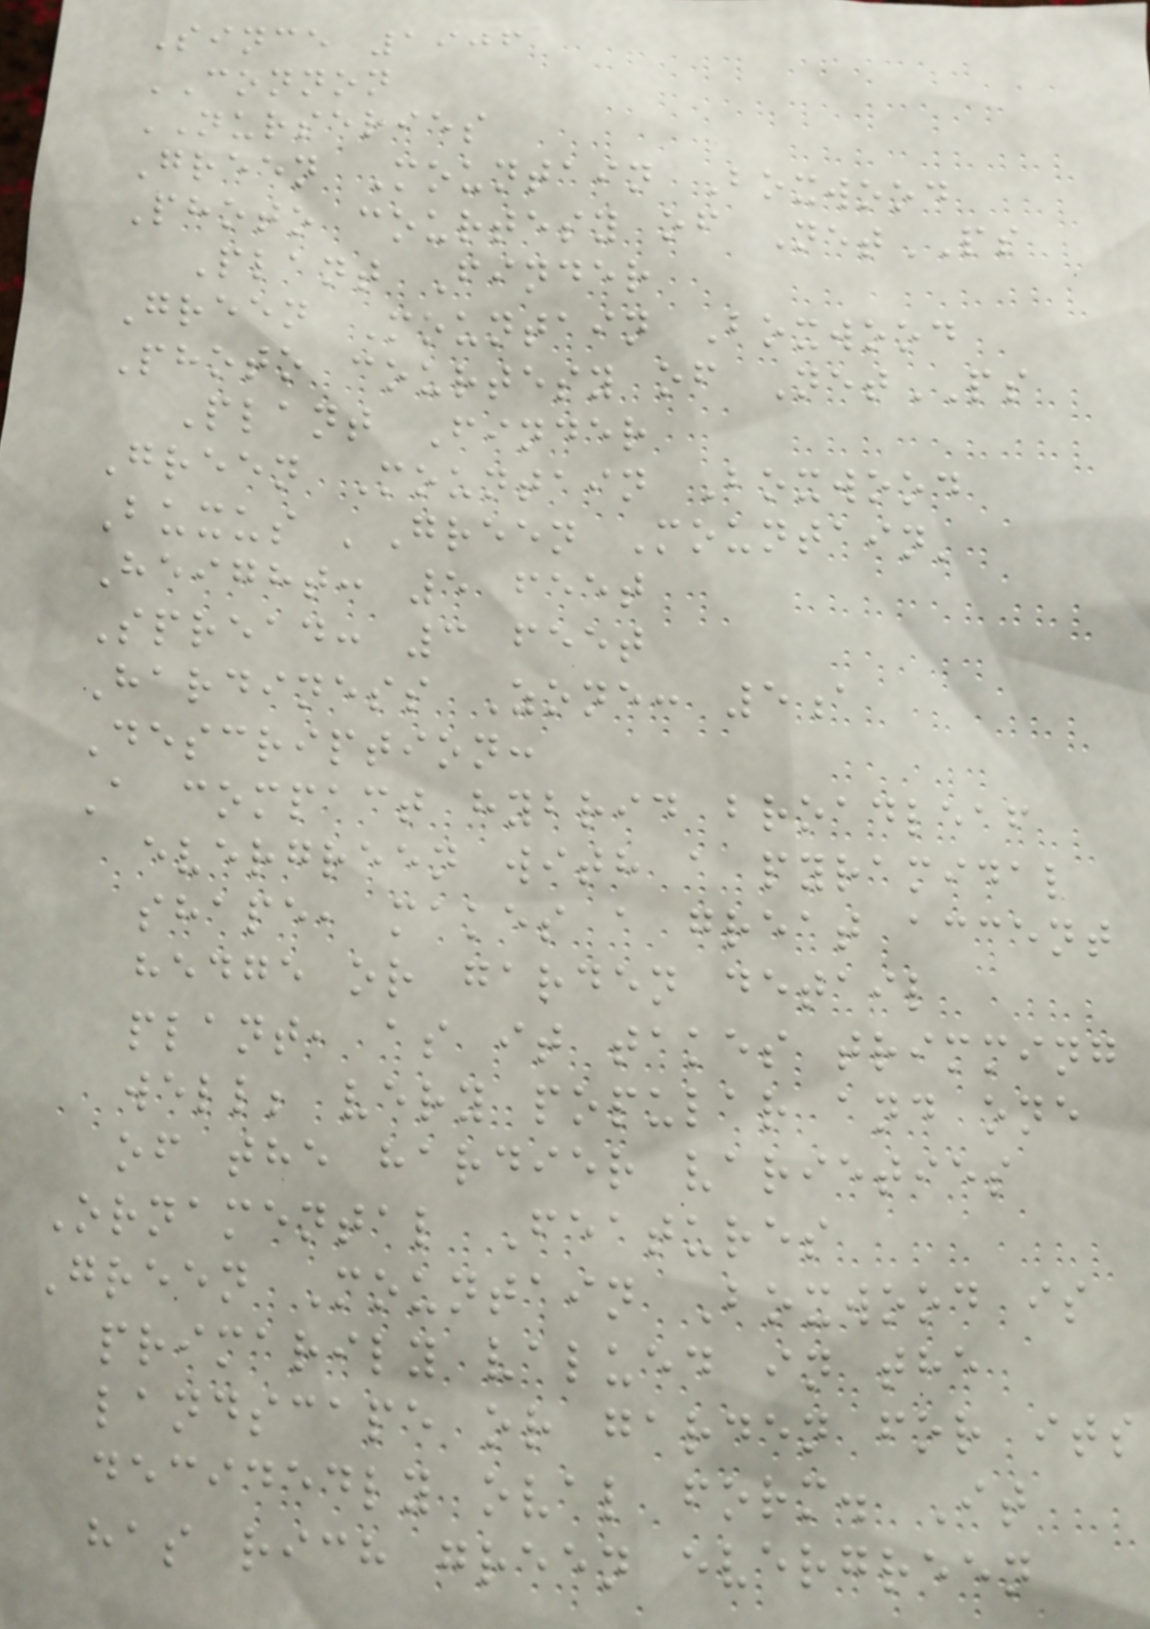Since 1906
CONNON
NURSERIES
Green Mountain Boxwood
Photo courtesy of NetPS
Plant Finder
Green Mountain Boxwood
Photo courtesy of NetPS
Plant Finder
Green Mountain Boxwood
Buxus 'Green Mountain'
Height: 5 feet
Spread: 3 feet
Hardiness Zone: 5a
Description:
A compact hybrid broadleaf
evergreen with a pyramidal
shape, makes a great accent
hedge or garden detail
plant, as it takes trimming
well; very popular and one
of the hardier varieties
Ornamental Features
Green Mountain Boxwood is
primarily valued in the
landscape or garden for its
decidedly oval form. It
has rich green evergreen
